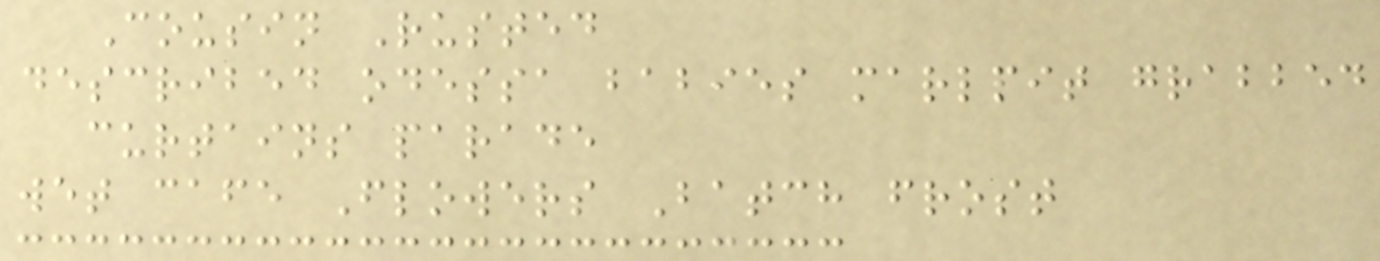Cousin Rusted
described odessa babies marlpit grabbed
curtains parade
wet cafe Flowers Batch frost
